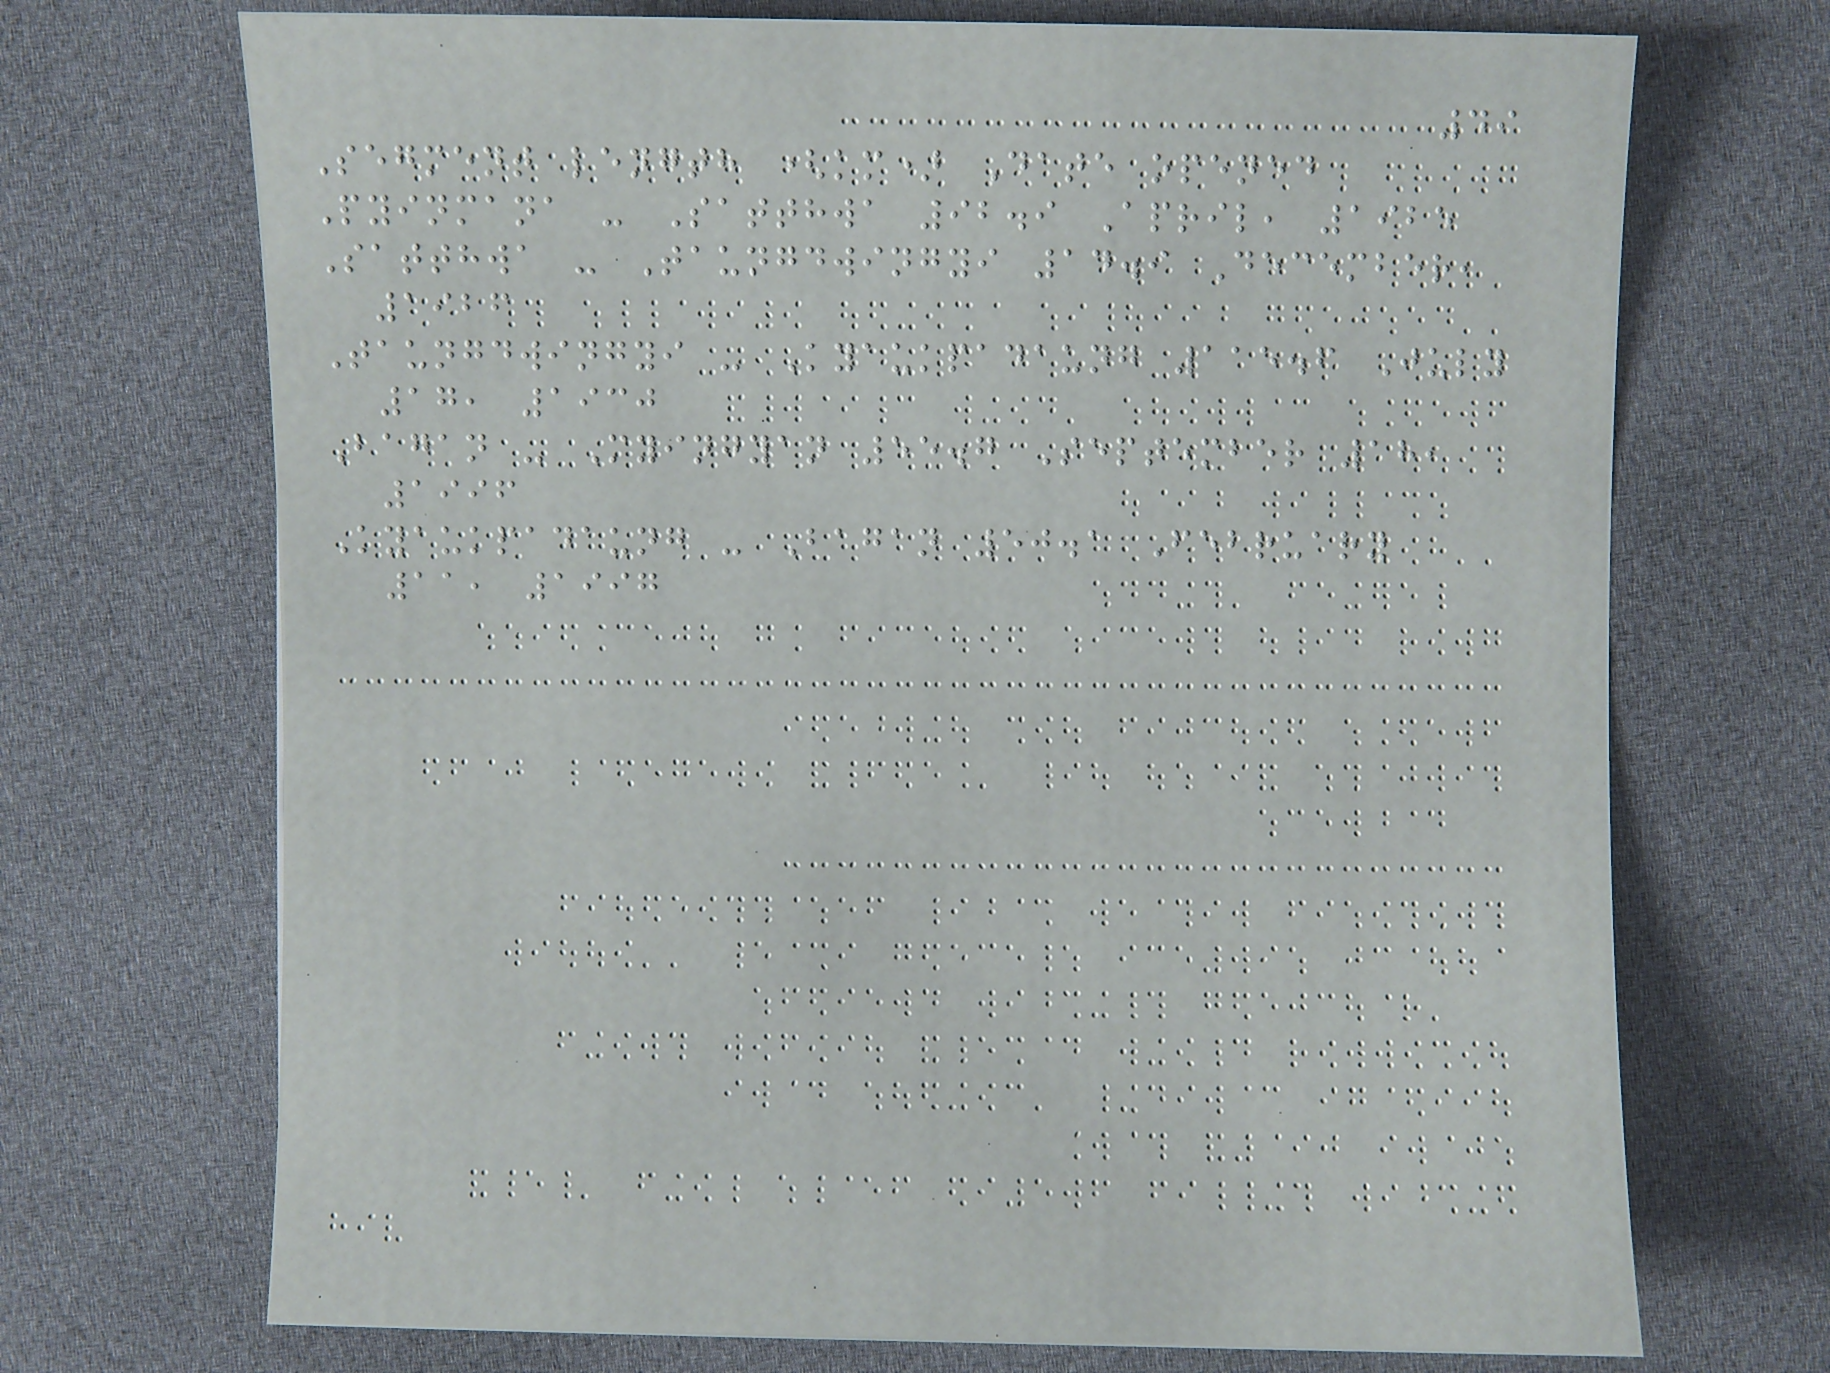49
Segment length (km) Date opened
Pyinmana - Satthwa 92.9 April, 1925
Satthwa - Taungdwingyi 14.9 December,
1926
Taungdwingyi - Kyaukpadaung 115.6 July
17, 1930
Bagan - Myingyan 55.7 September 18,
1996
Kyaukpadaung - Bagan 50.1 February
11, 1997
